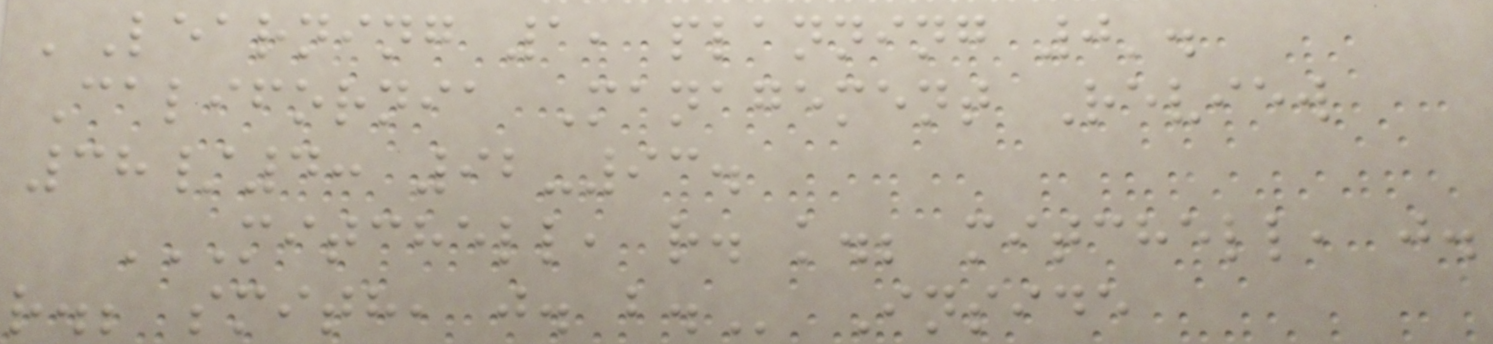'Learning 1, planning 0'.
California Management Review
38/4: 92-93.
MITCHELL, R. K.; MITCHELL, J.
R.; SMITH, J. B. Inside
